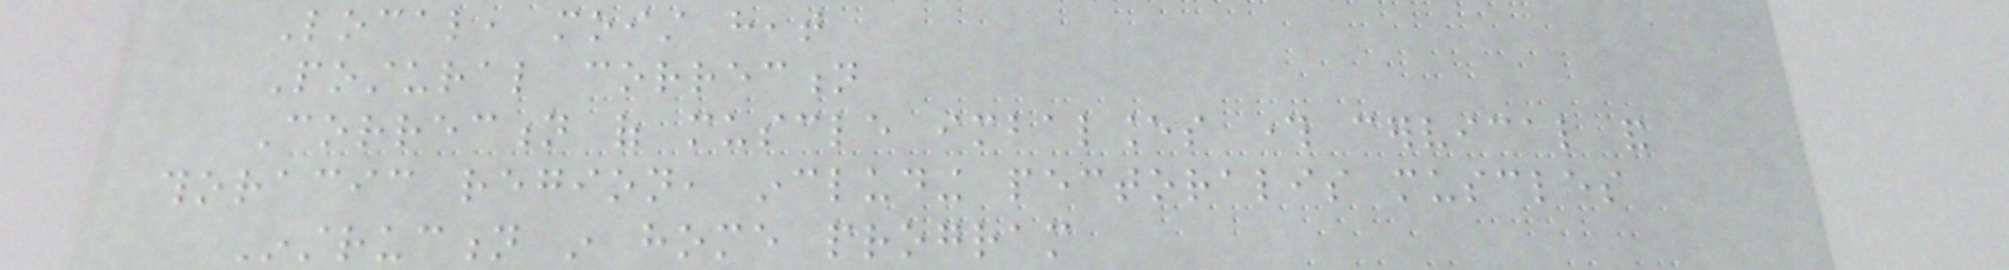Local, moist heat
Postural correction
Correction of muscle imbalances through cervical and
thoracic region, including pectoralis muscles
Instruction in home program
